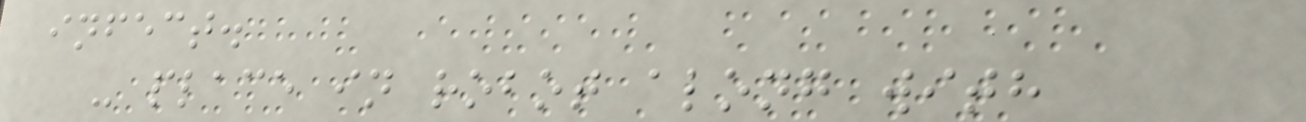infect.
- place in robot along with
